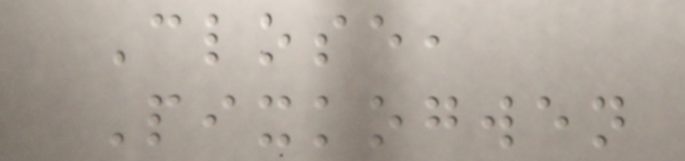Close,
Pixkogwen
